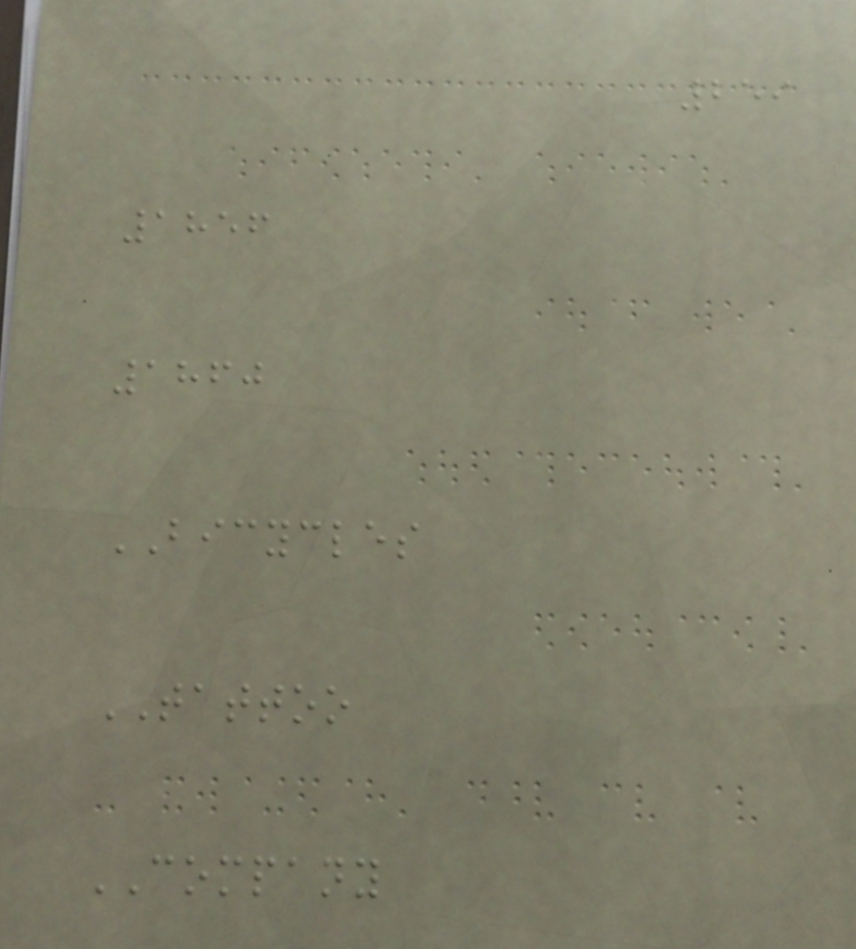259
1856
1860
BICYCLES
TATTOO
COMPANY
